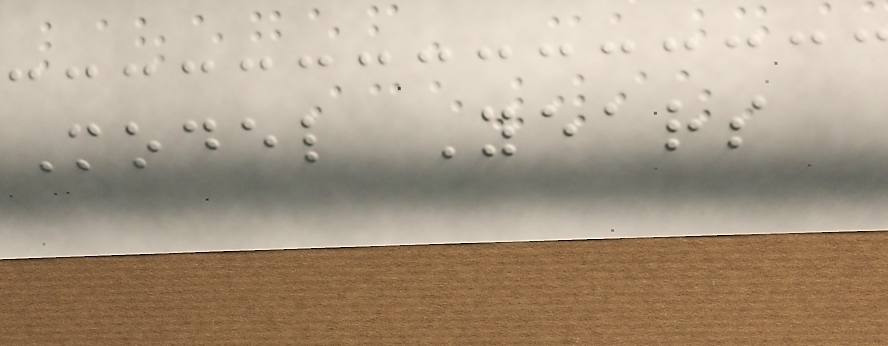Model Years
